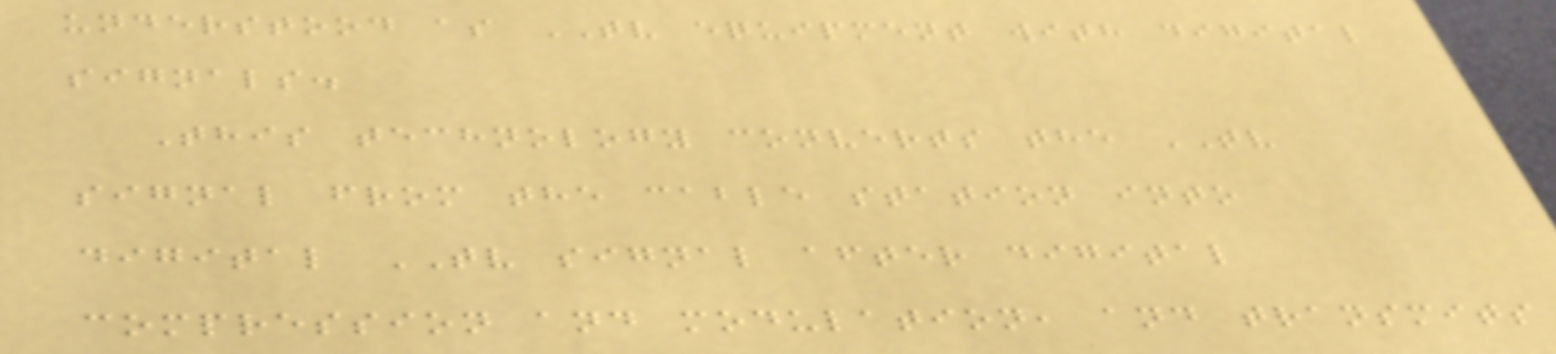understood as TV equipment with digital
signals.
This technology converts the TV
signal from the cable station into
digital TV signal after digital
compression and modulation, and transmits
